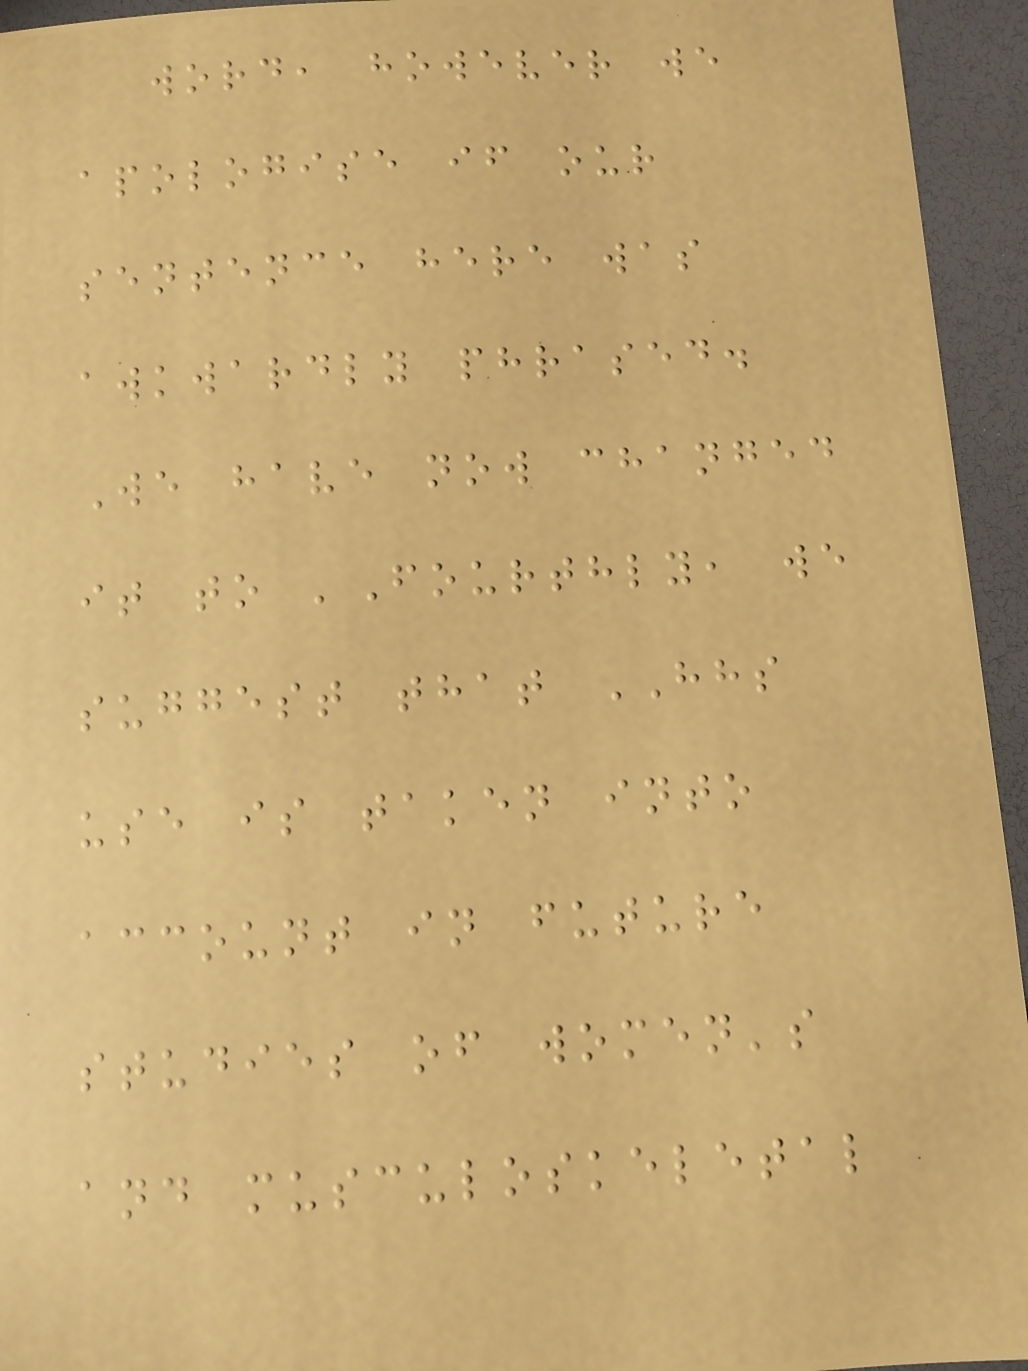word, however we
apologise if our
sentence here was
awkwardly phrased.
We have now changed
it to 'Fourthly, we
suggest that HHS
use is taken into
account in future
studies of women's
and musculoskeletal
